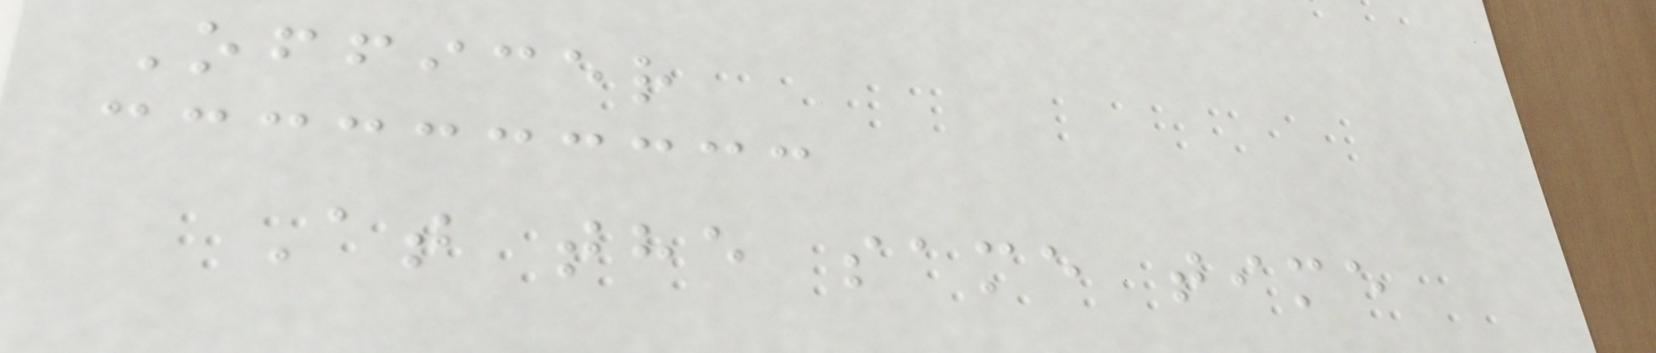Officer
At the same time
